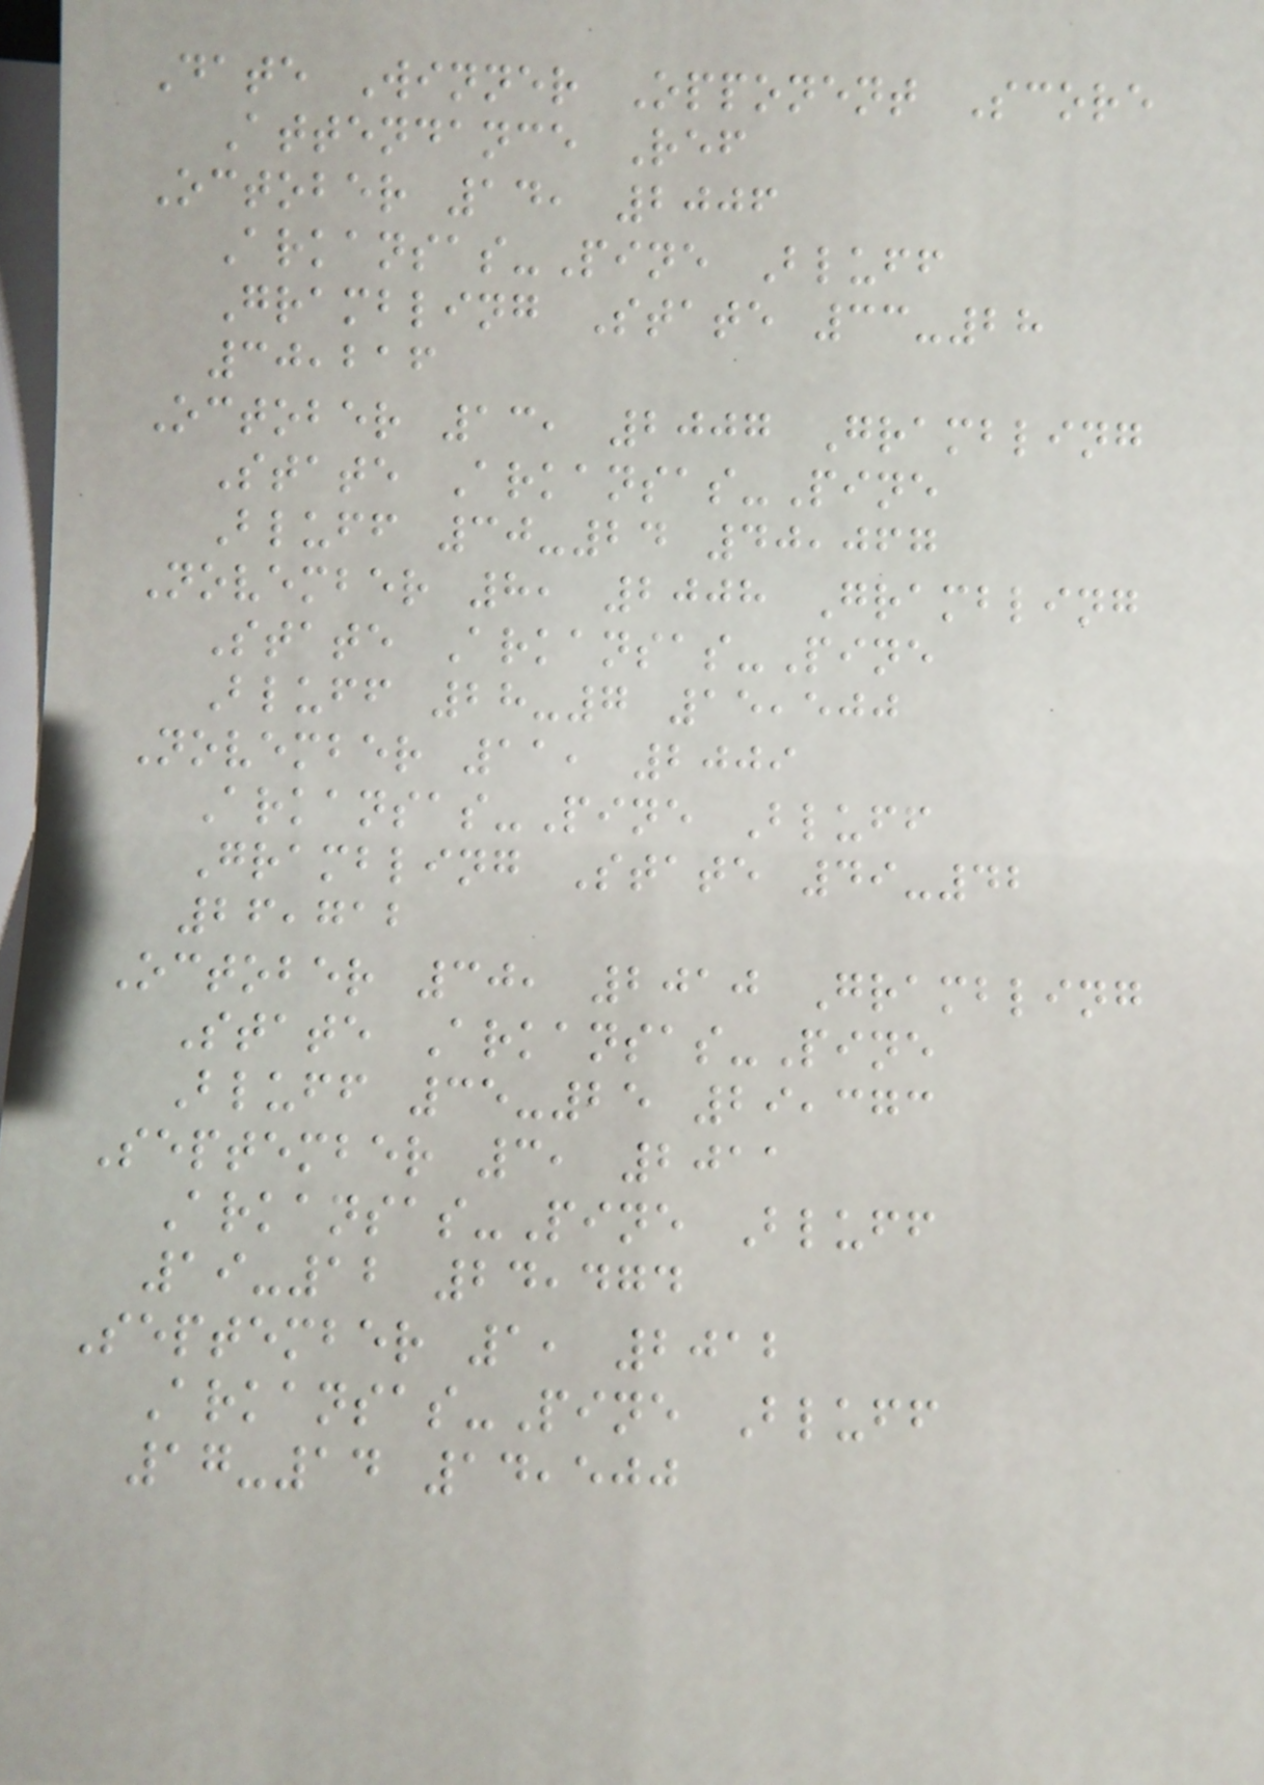Date Winner Opponent Score
Attendance Ref
October 14, 2006
Arkansas-Pine Bluff
Grambling State 33-28
30,216
October 13, 2007 Grambling
State Arkansas-Pine
Bluff 30-24 40,067
November 8, 2008 Grambling
State Arkansas-Pine
Bluff 28-7 15,500
November 11, 2009
Arkansas-Pine Bluff
Grambling State 49-42
26,712
October 30, 2010 Grambling
State Arkansas-Pine
Bluff 35-25 29,373
September 3, 2011
Arkansas-Pine Bluff
19-12 24,474
September 1, 2012
Arkansas-Pine Bluff
17-14 14,500
